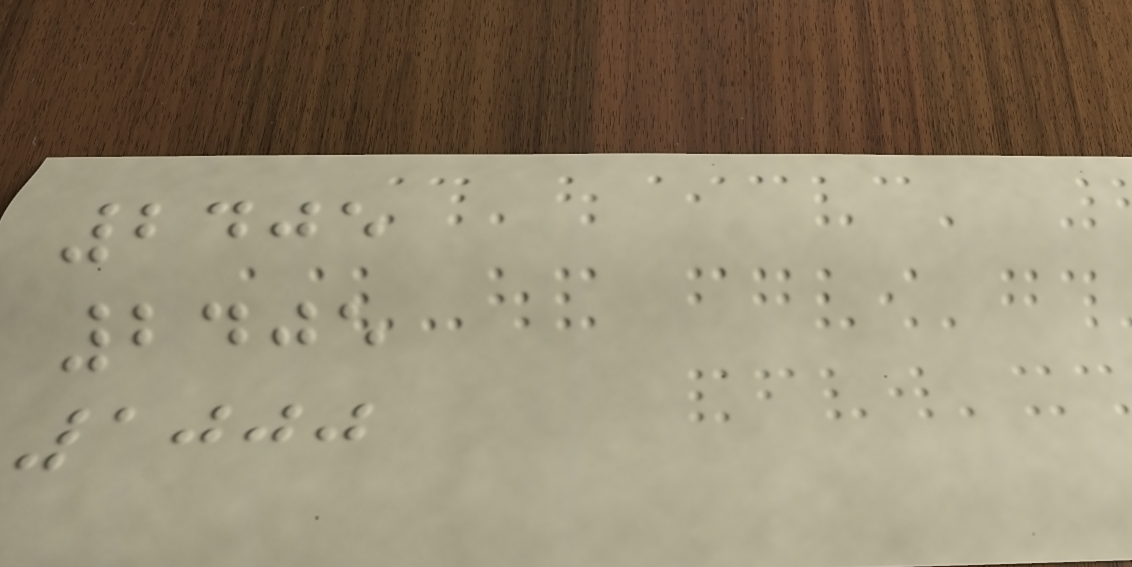2405
2405
1000
